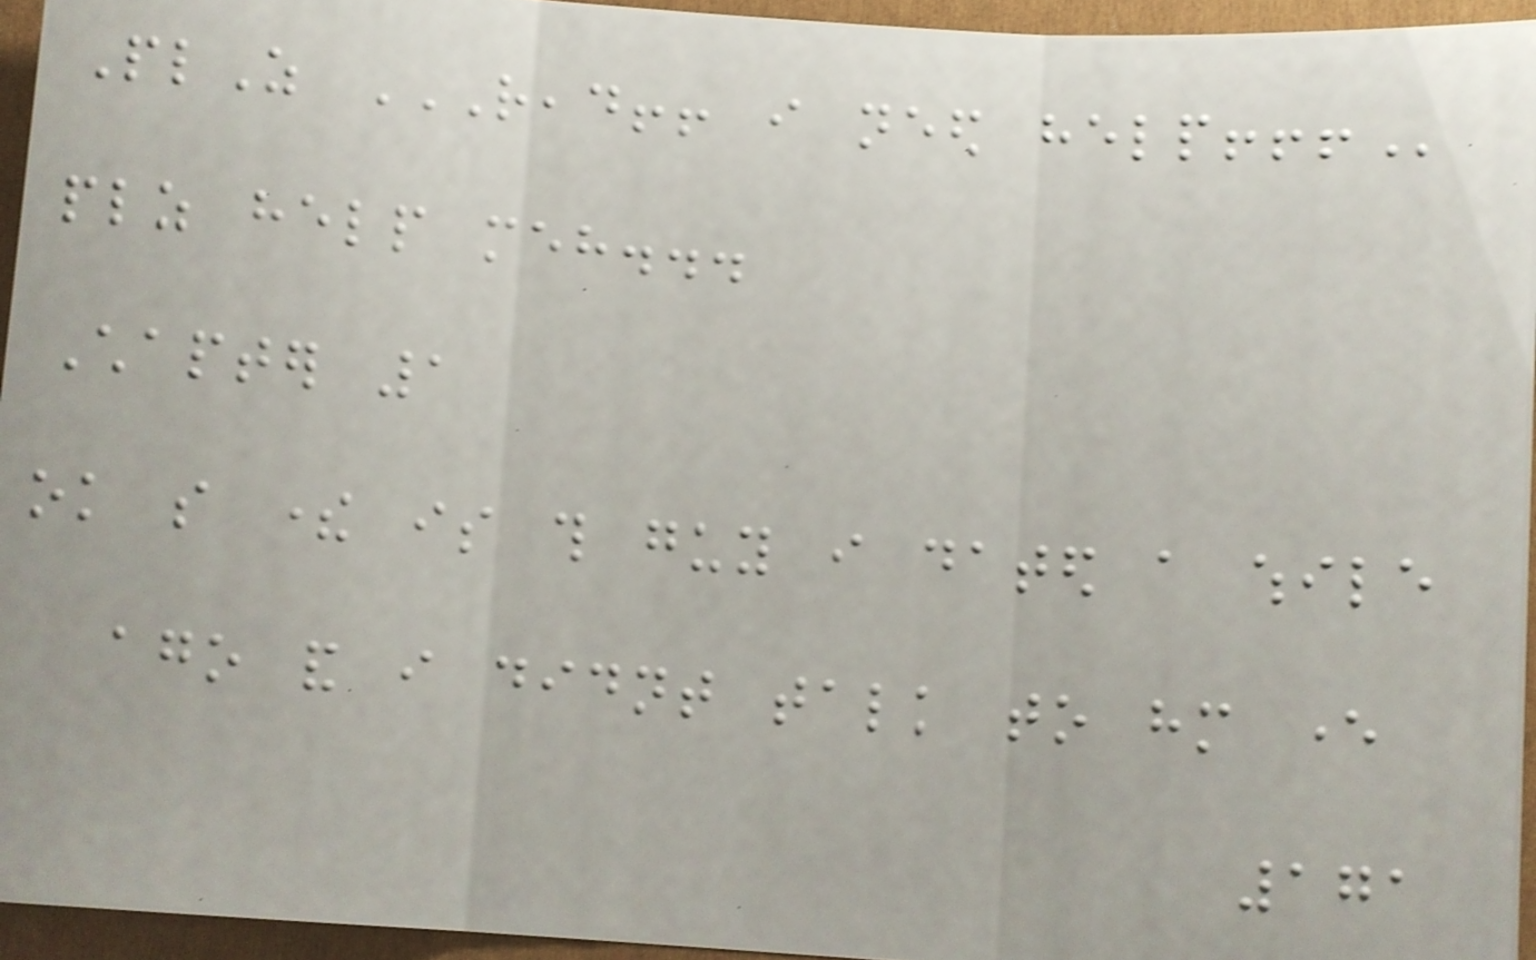PlZ READ!! I NEED HELP!!!
plz help meh...
Chapter 1
ok so there is this guy i dated a while
ago and i didnt talk to him ever
171
